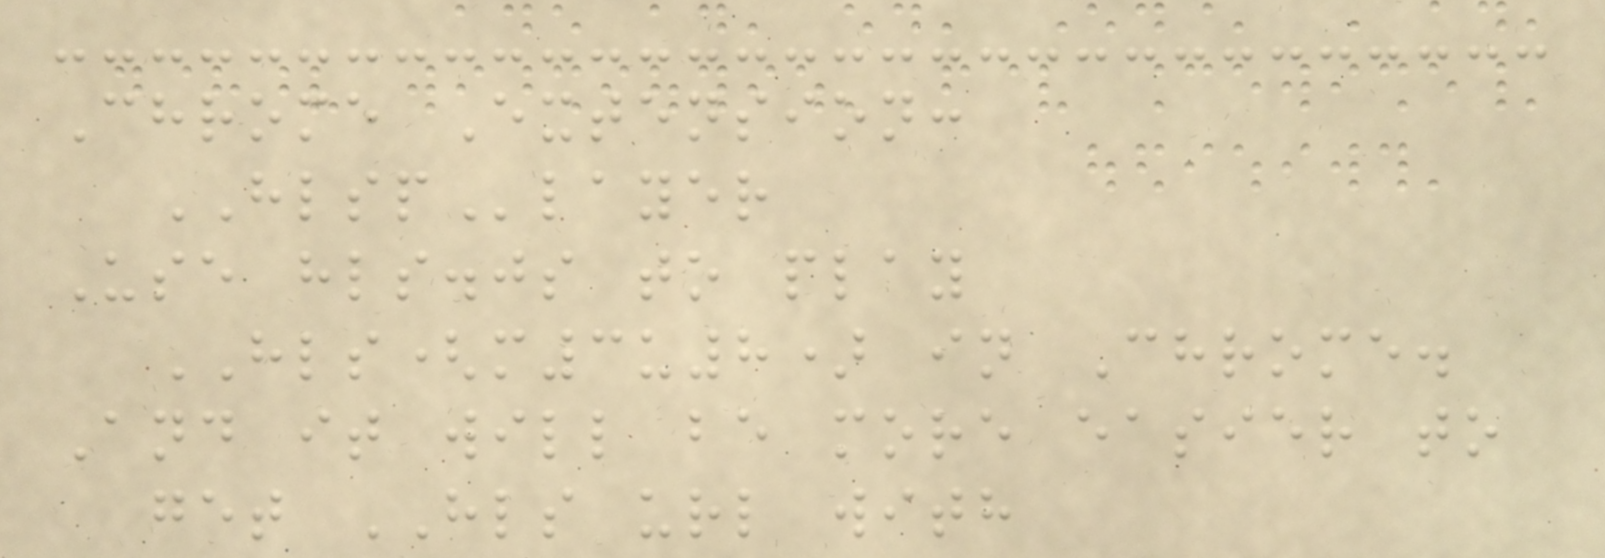Chrome Extension:
HLSPlayer
Use hls.js to play
HLS(m3u8) in Chrome.
And it will be more easier to
get HLS url with
